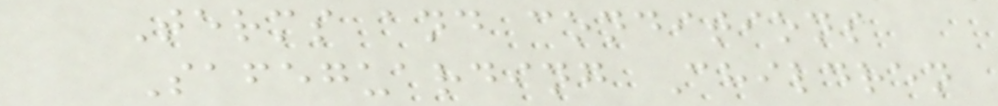Terms and conditions
Safeguarding Children
